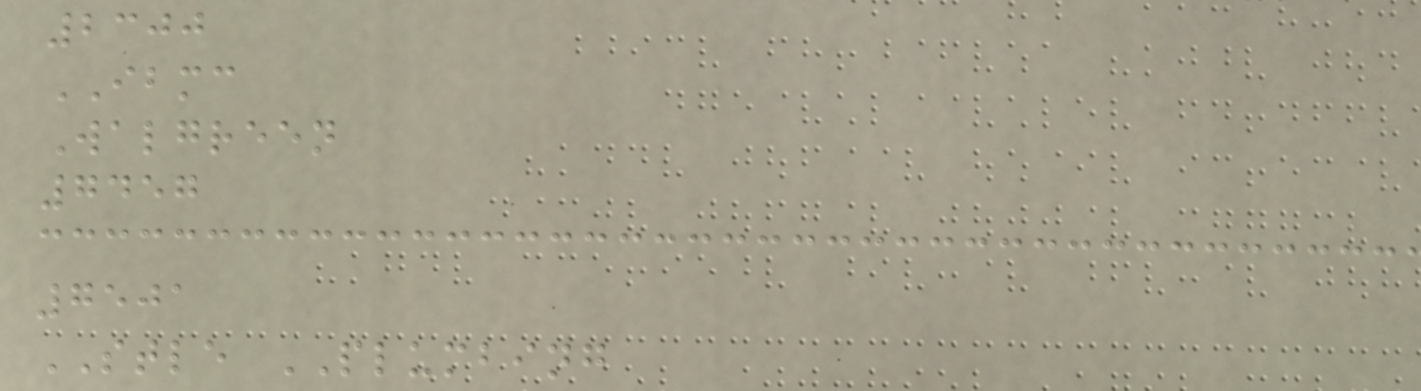2300
IBMC
Walgreen
7457
7501
STLE PLUMBING
